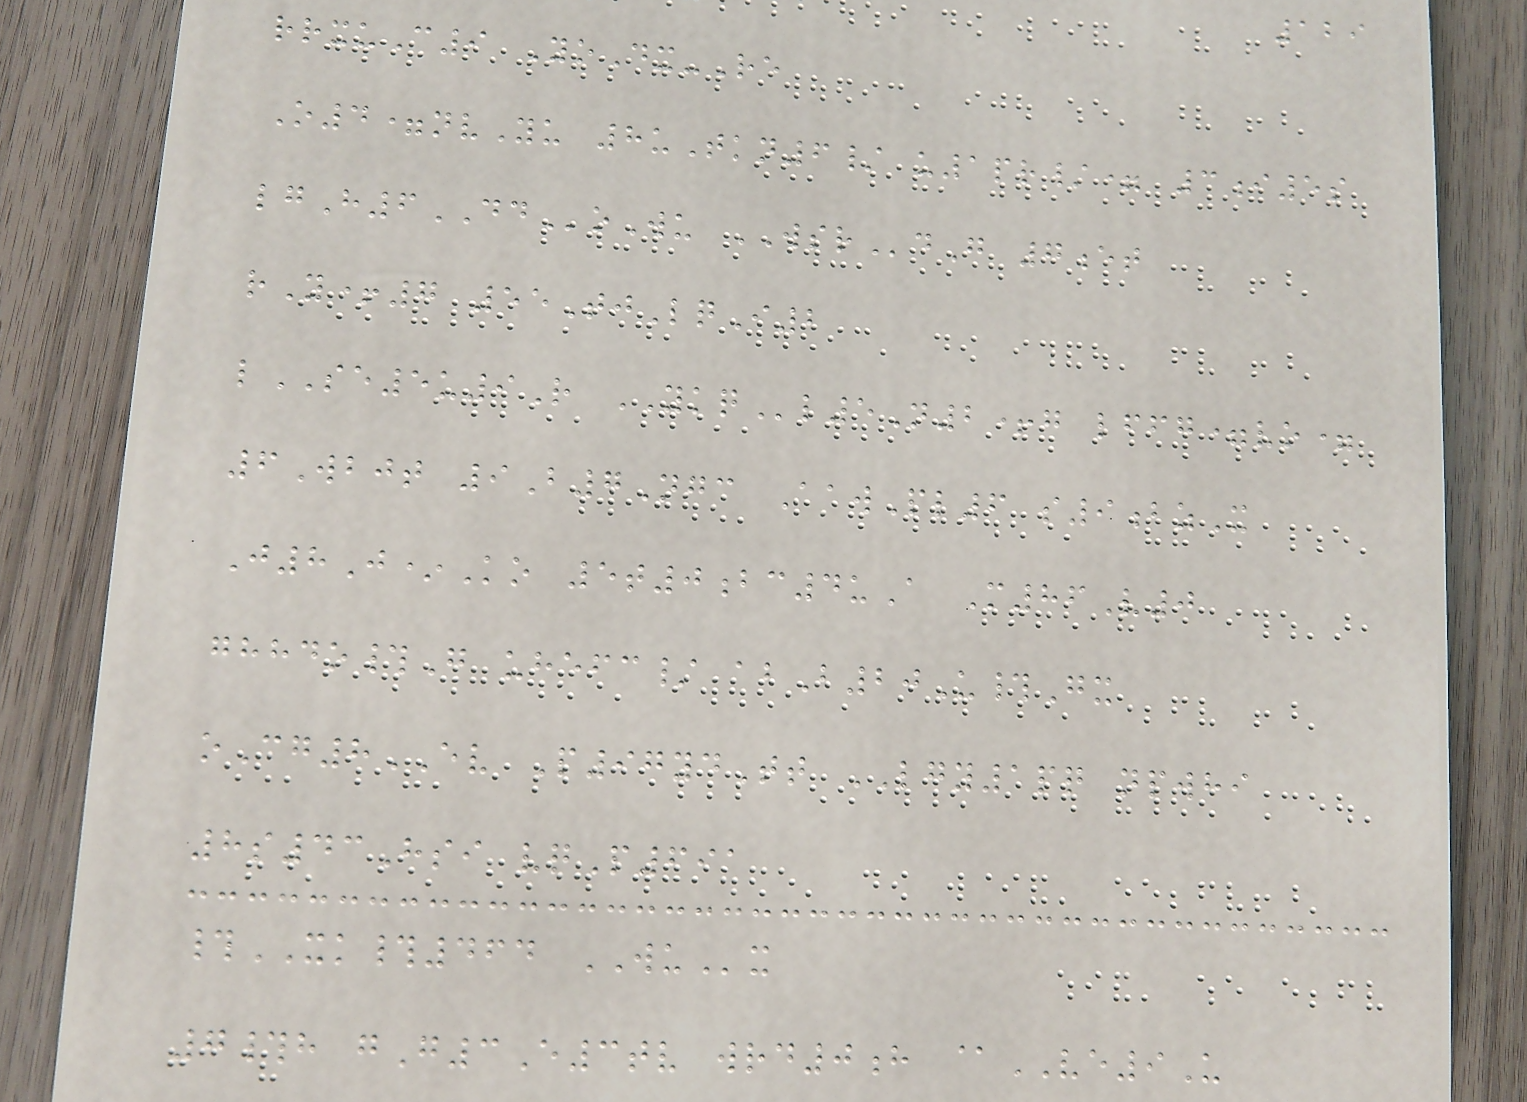129
rrxuC9 YoDx-Re
O4=nvYu 8uTkn6/ u1pr/= 3i5s
lgH6DDoWu WSRdG 7et
rY+7 55TjLqI2
lSE5u9R YKQl5N2+g lffg=vo=
6Wbjt 9B7Ngc AawPl6 s9bzX
J8J*Ko 5t0bc4uA M86V0
ghhdo#G uhefc/ abB20U#Gx
oCg8EV P97ydTt LGY1pq npwhi
8s43Hsi vqP691
#XK#464 WUx
7#h gG3E3tv wrd0h @VE9U
